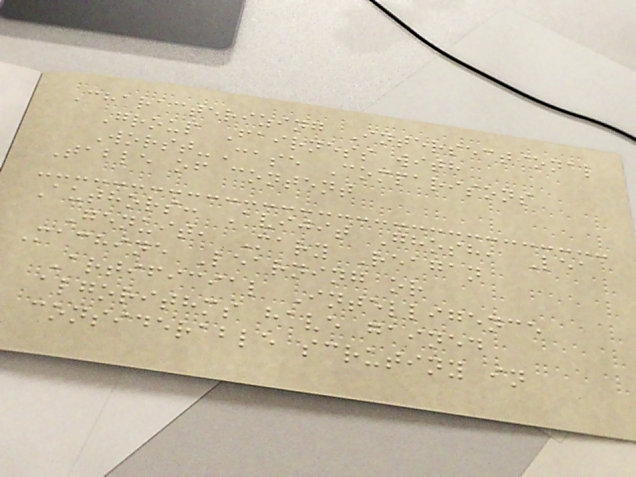Characterizing Intersectional
Group Fairness with
Worst-Case Comparisons
Table of content
Authors: Avijit Ghosh, Lea
Genuit, Mary Reagan
Machine Learning or
Artificial Intelligence
algorithms have gained
considerable scrutiny in
